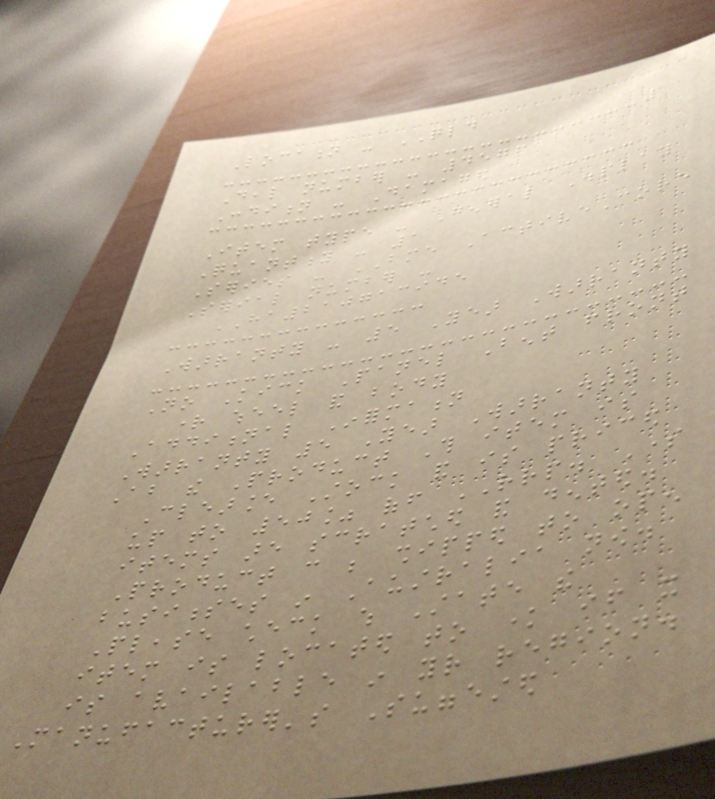Location - QLD
Deal number - 4576
Condition - Damaged
Item type - General Display
Quantity - 1
Series - BME ActiveCore
Serial number -
HA210713945
Warranty - 5 Year Warranty
No Kick Panel Bent front
right wheel and body
Additional Information
Warranty 5 Year Warranty
About the Product This item is
Clearance Stock and is priced
up to 50% off RRP. Some
items are scratched and dented.
Product can be shipped to open
businesses in Australia now.
Please check which State the
item is located to know if it
is available in your region.
Manufacturer's Suggested
